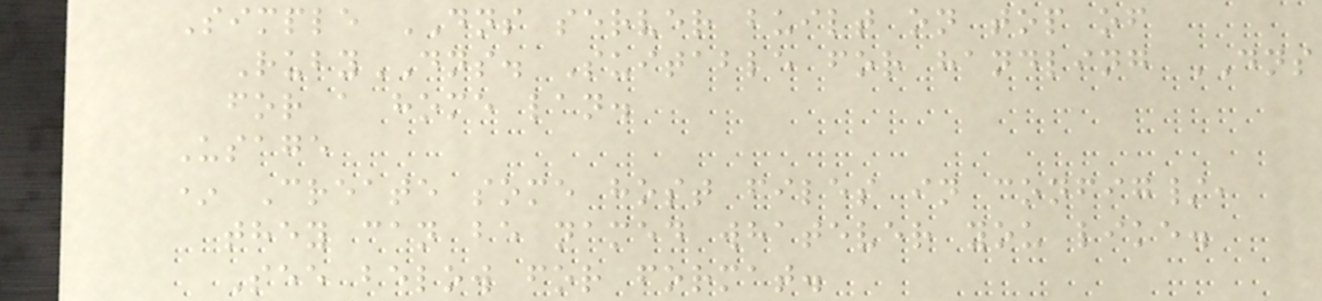Simple DNS server built on top of
RubyDNS. Suitable for handling DNS
for a home lan.
Usage
* Create some host files in config/,
they can be named whatever you like.
See below for format.
